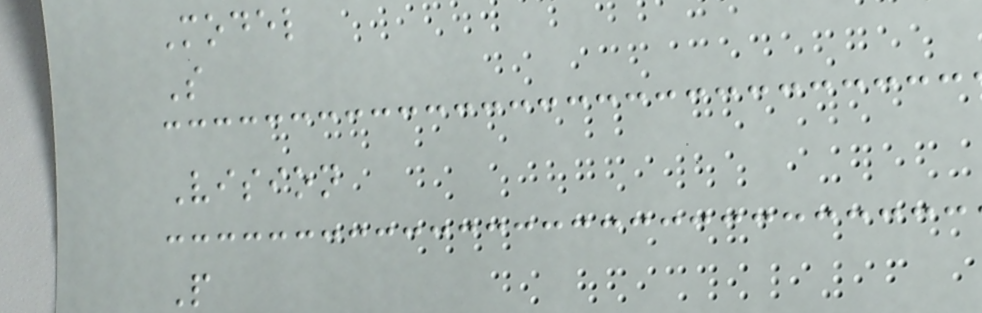Model
S
Vision
P
